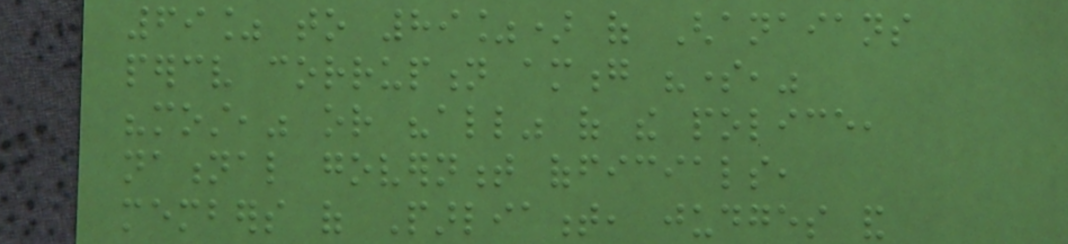69% to 89%) of Ghanaians
perceive corruption among "some,"
"most," or "all" of the police,
national government officials,
members of Parliament, judges and
